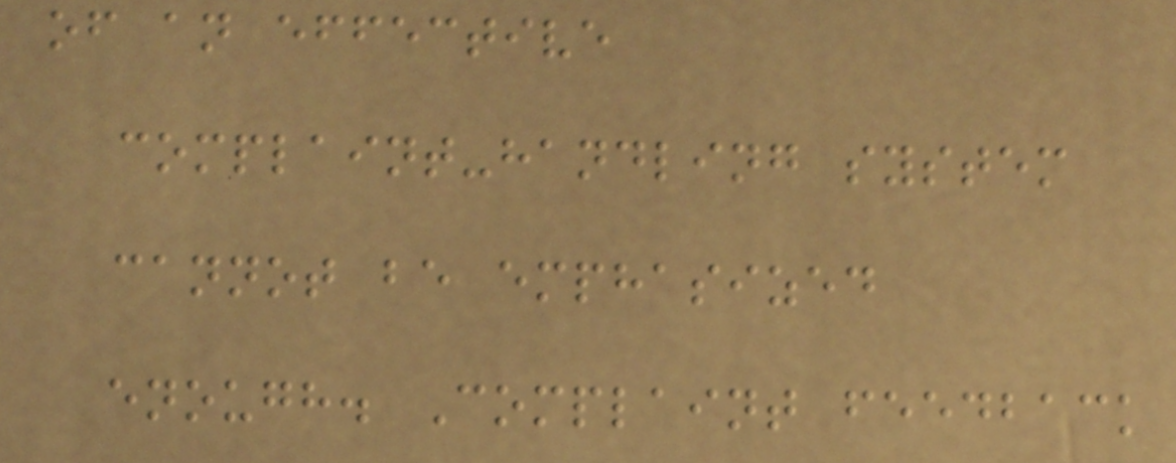of an effective
complaint-handling system
cannot be emphasized
enough. Complaint feedback
